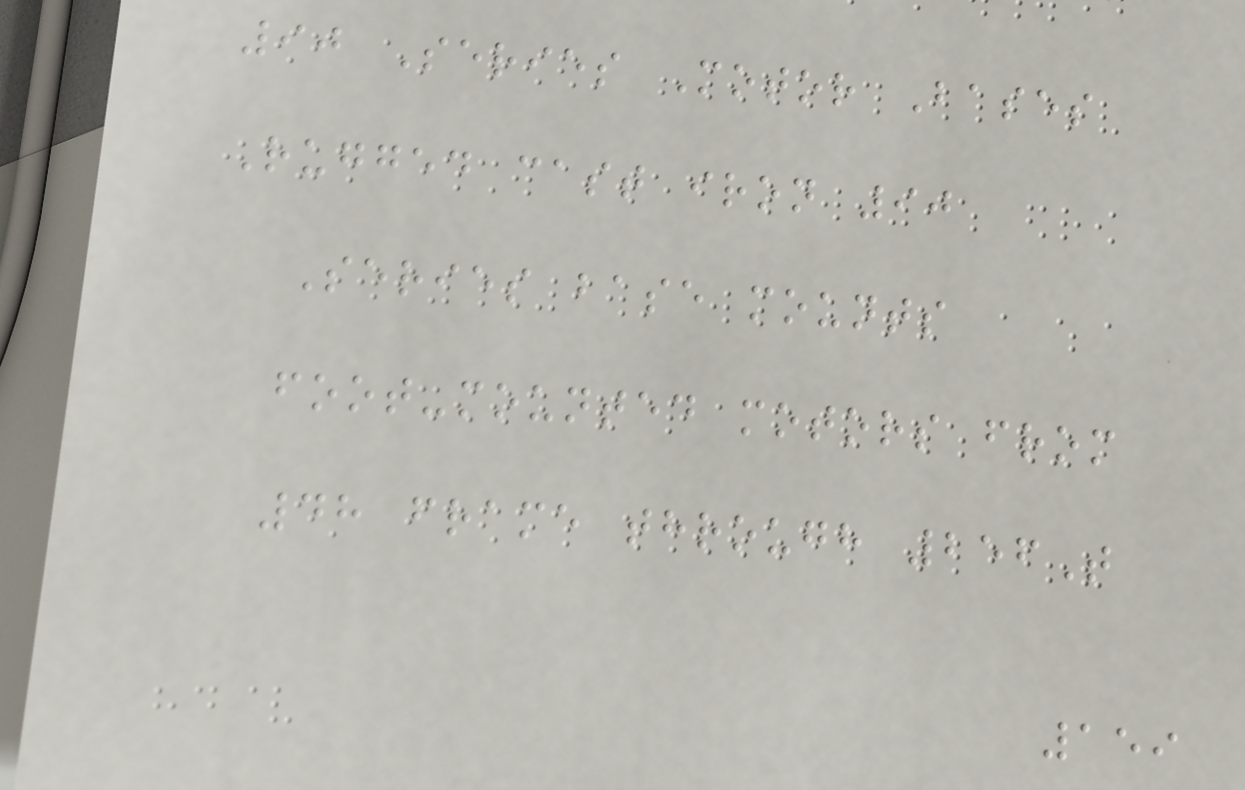90 Series Motor Bases
Rugged cast iron 90
Series base mounts
foot-mounted motors from
48 frame through 256T
159
